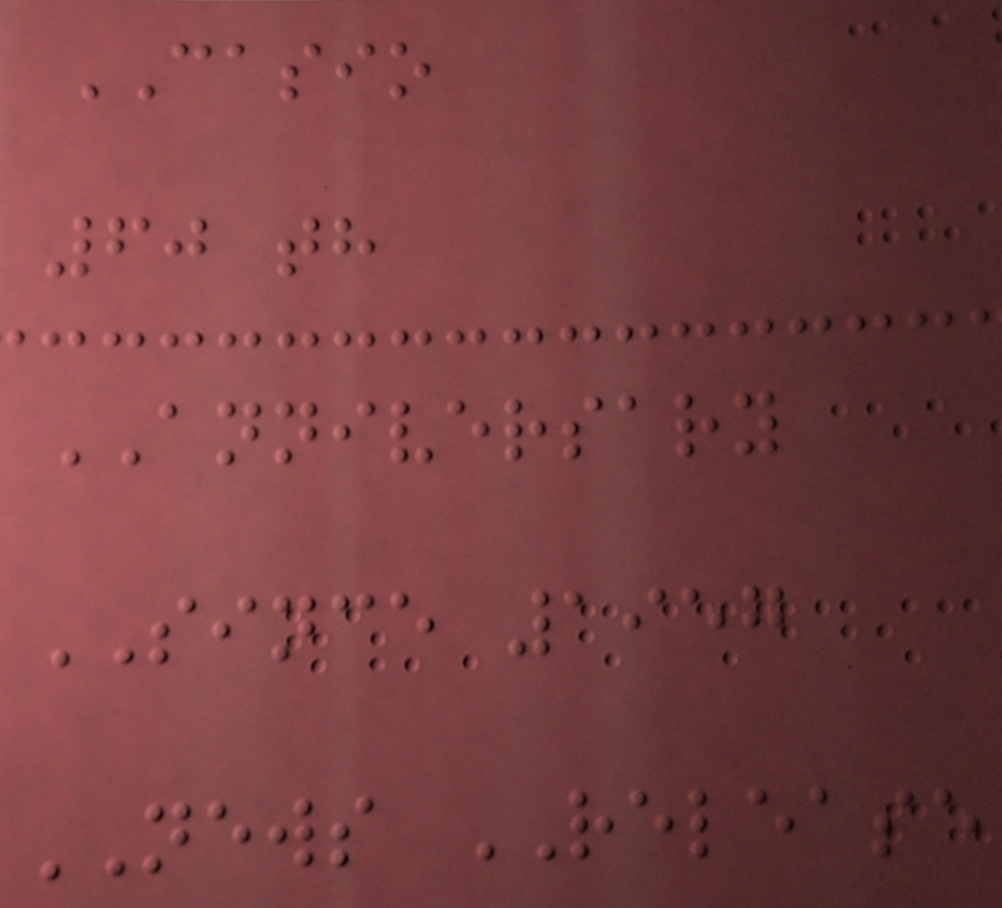CASIO
60 th
ANNIVERSARY
SINCE 1957
NEWS RELEASE
